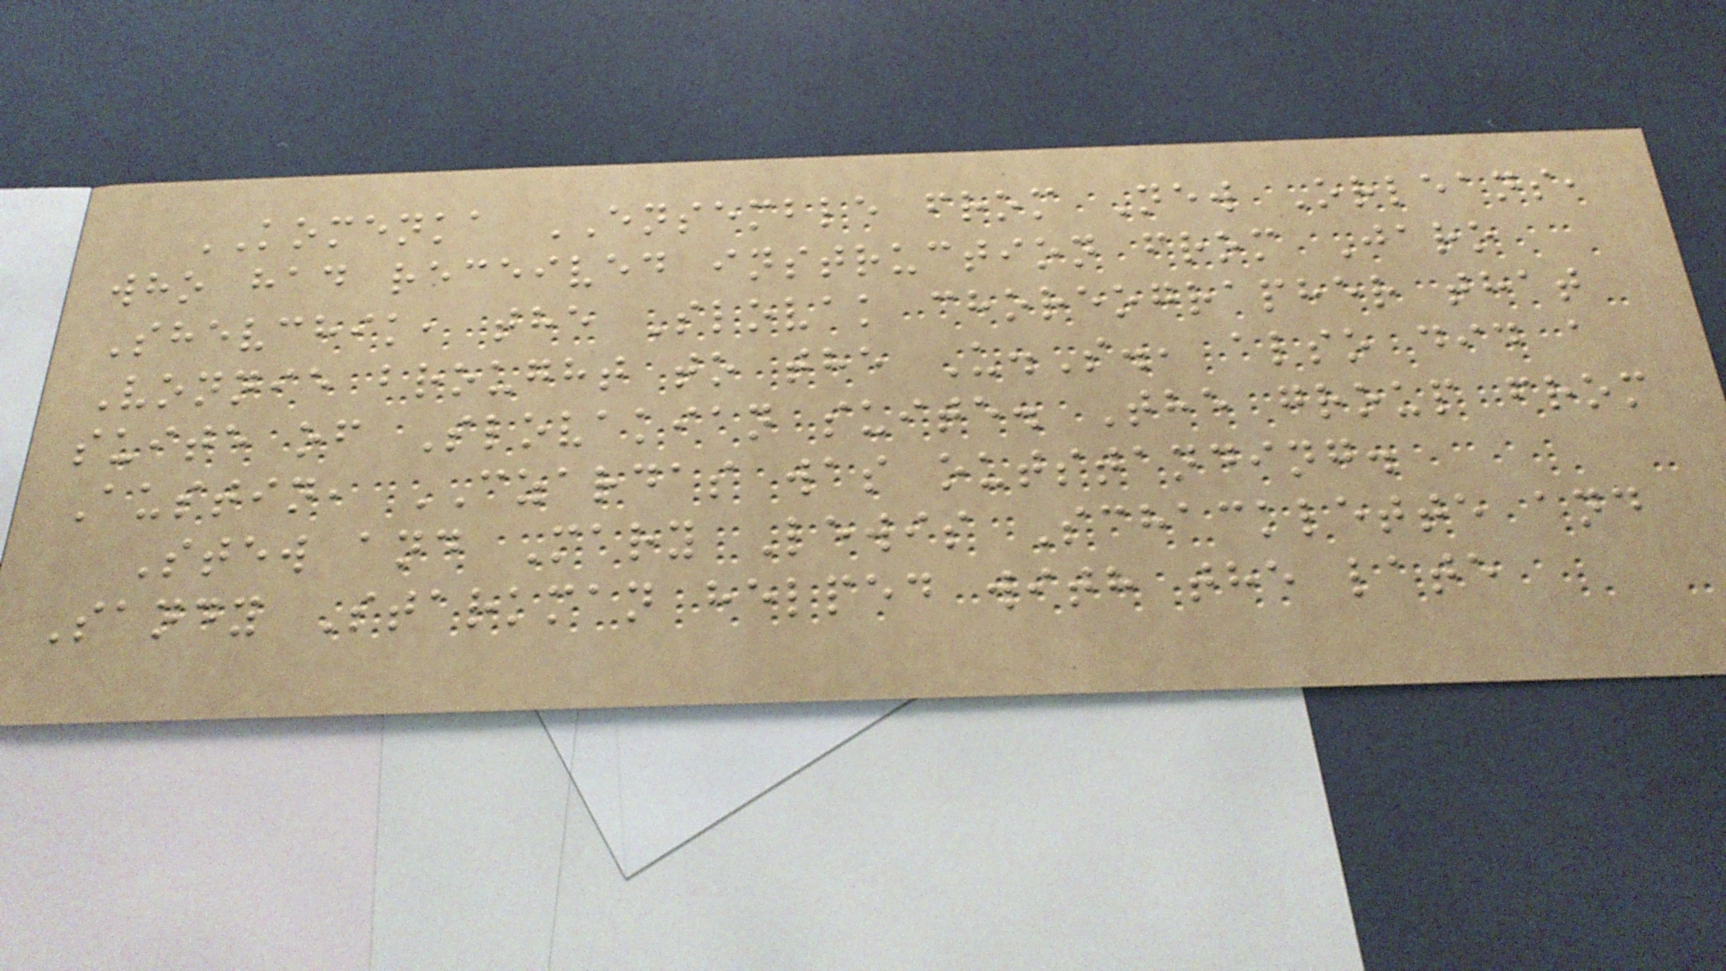KOMENKA ENSEMBLE from New Orleans,
who had received instruction from Jaro
Shevchik, the Slovak choreographer that
Vonnie brought to the U.S., also did a
suite of Slovakian suite. The group from
Austin, CZARDAS was outstanding.
Stew and Mary Lewis Schacklette and
Sandy Starkman helped with the late
